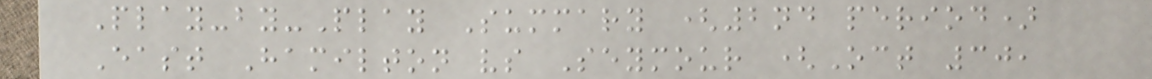Play-by-Play Summary (2nd period)
East Hamilton vs Seymour (Oct 30,
